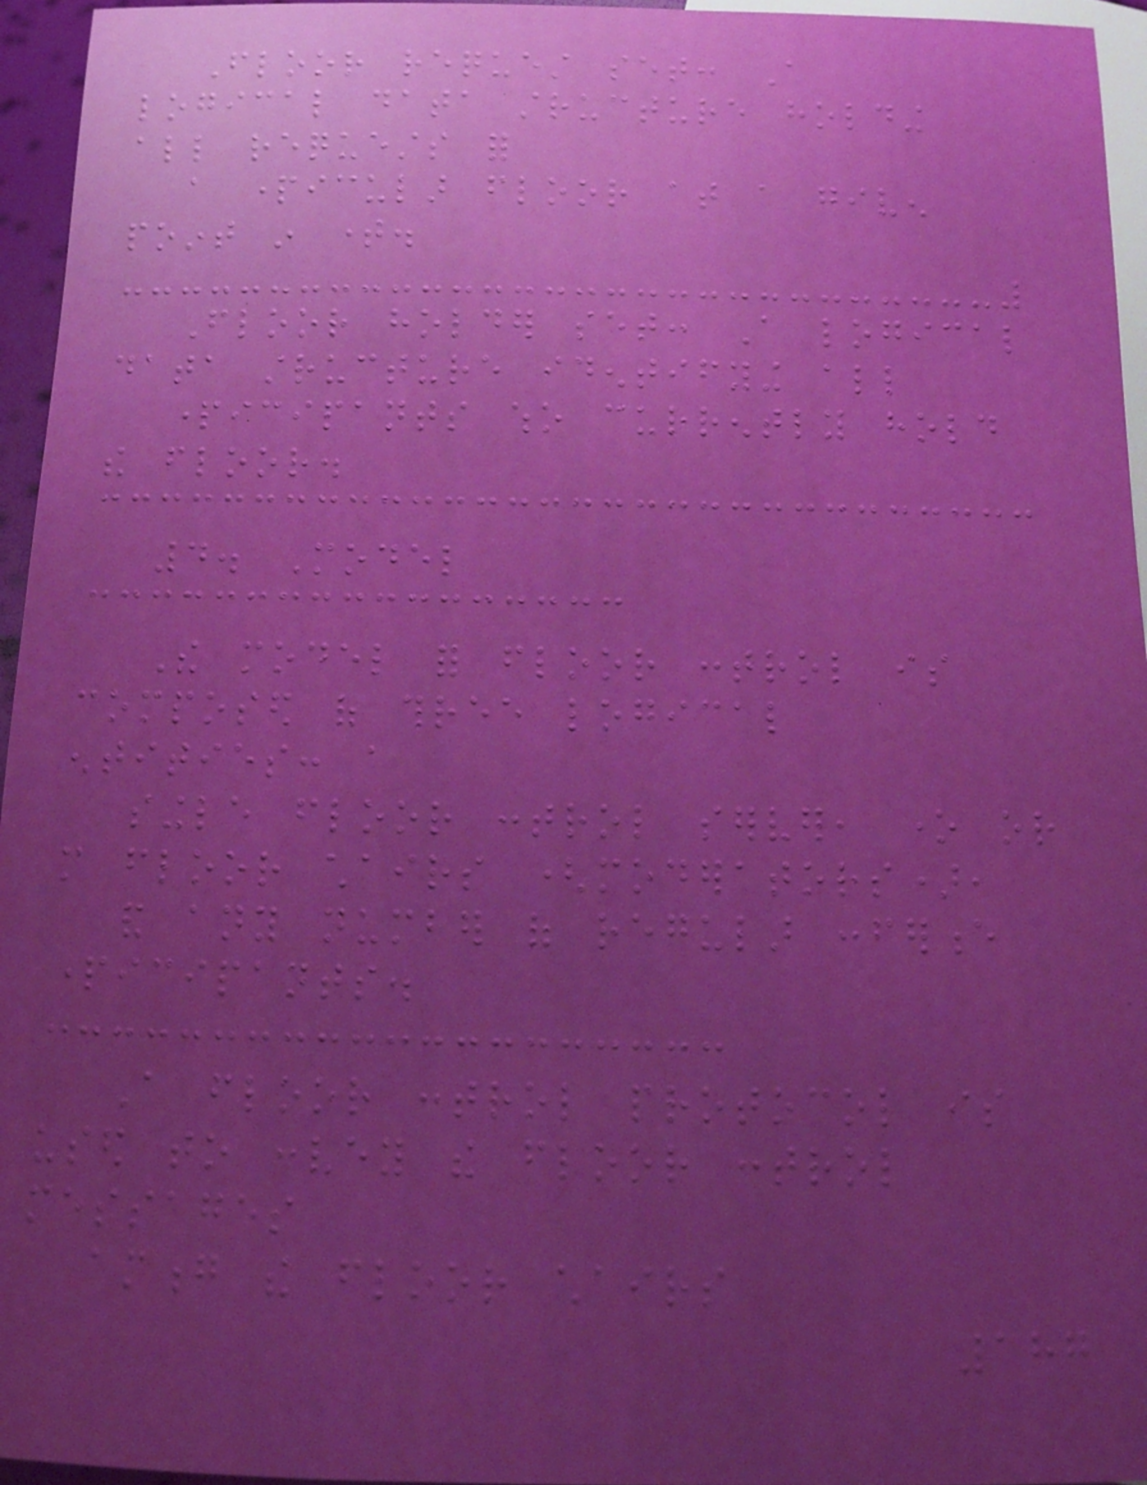Floor request set: A
logical data structure holding
all requests for
a particular floor at a given
point in time.
Floor holder set: A logical
data structure identifying all
participants who currently hold
the floor.
4. Model
The model for floor control is
composed of three logical
entities: a
single floor control server, one or
more floor chairs (moderators),
and any number of regular conference
participants.
A floor control protocol is
used to convey the floor control
messages
among the floor chairs
187
